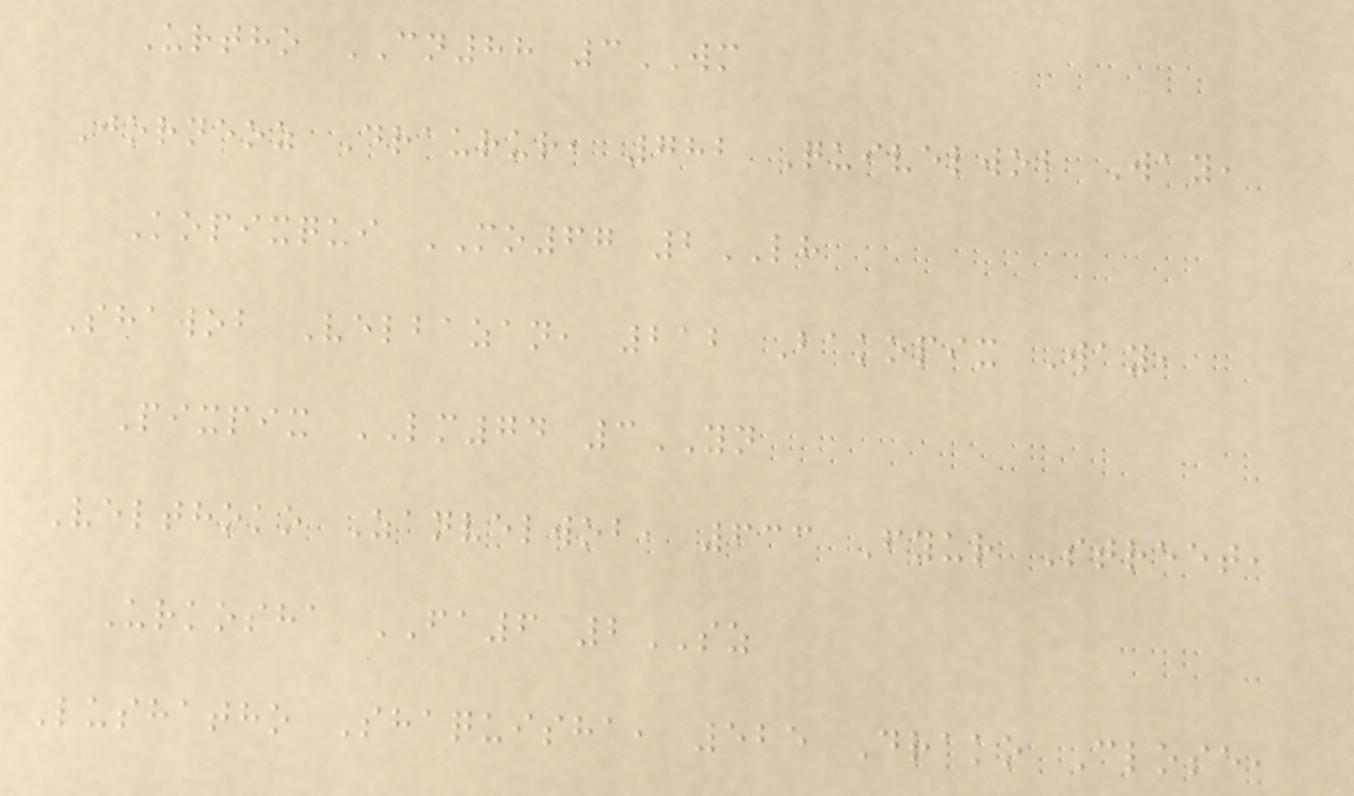Urtho CN88 3WM
Jorneoz Draurur, 782 Quivelwob Way,
Kopixqui MO67 2LH
Shawob Velbazan, 212 Bakopix Way,
Pixpix LM74 3YN
Velthoko Zanvelwob, 633 Fyur Street,
Urkosha FA6 2SZ
Lushatho Shaquisha, 525 Drako Close,
